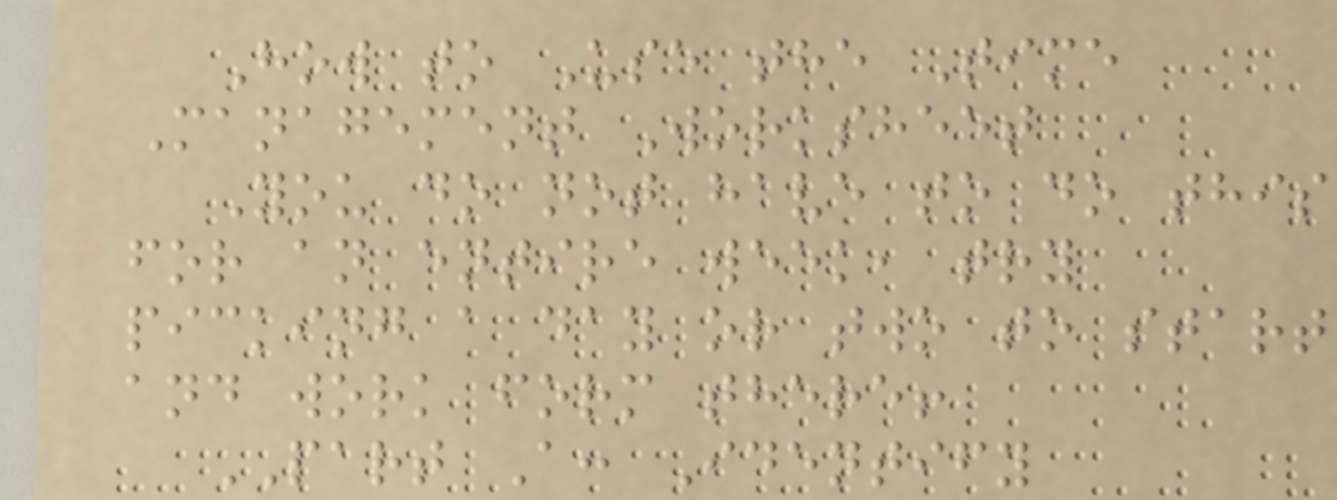How to Use the Time
Management Worksheet
You do not have to do this
for an entire week, try
picking a day or two to start
and work form there!
PART A: Identify
